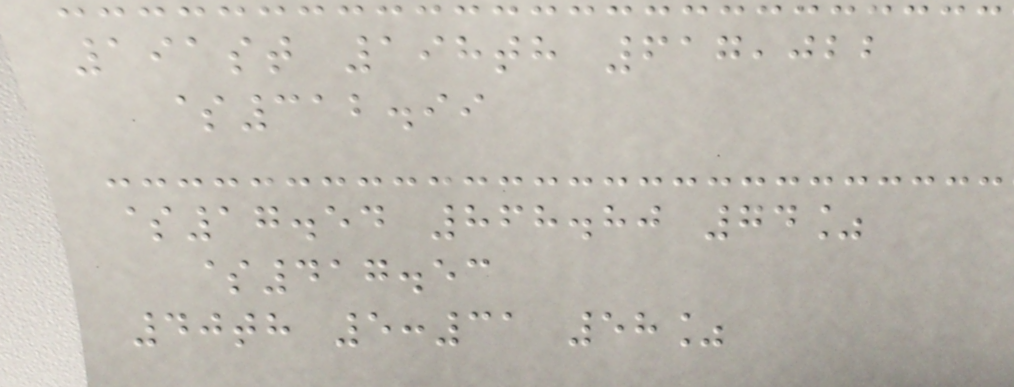191st 198th 617,022
$312.99
$17.54 868.80 74%
$417.53
40th 5:31 58%
